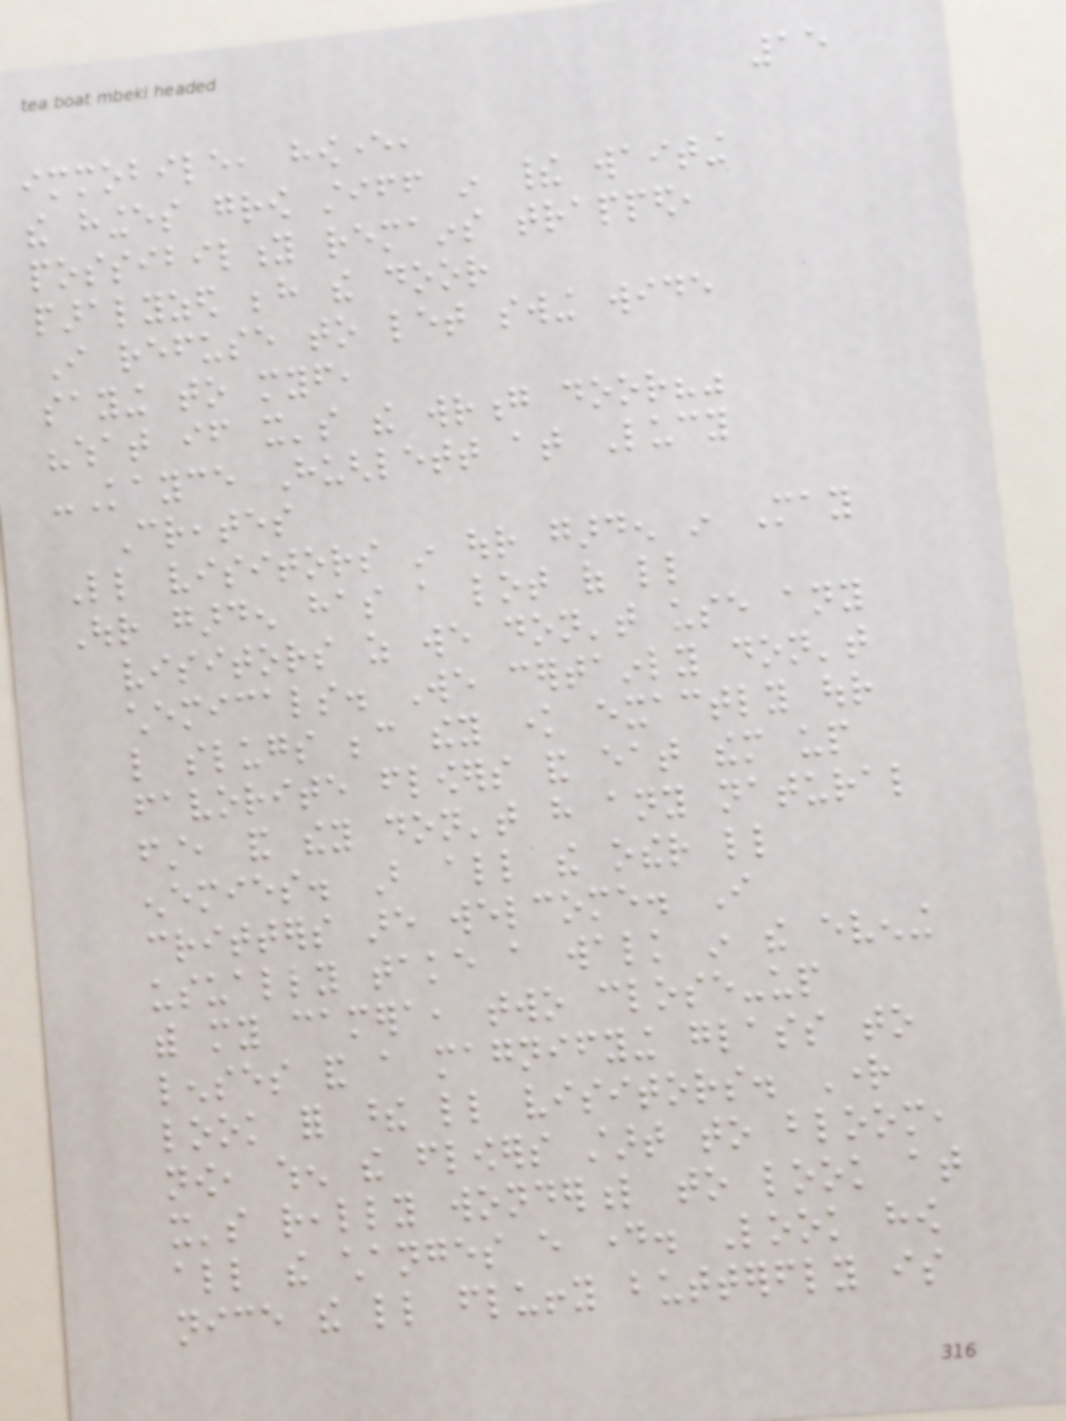15
immobile, however,
the hinges grow stiff in their waiting
possibility remains trapped,
paralyzed behind the door
I refuse to let swing wide
saying to myself,
"what if it's the wrong door?"
-Kayce Hughlett at Lucy
Creates
Little visitors in our garden in May
Our garden has a lot of little
visitors as we don't use any
chemicals. We certainly don't
like slugs because they know exactly our
favorite flowers and eat them up
first, and they don't have any natural
enemies. But all the other little
critters are welcome. I
usually take a walk in the evening
with my camera, two close-up
lenses and a magnifying glass to
look for these little visitors. Right
now, when the flowers start to bloom,
it's really wonderful to look at
all the changes every day. Look how
nice the little fluffy butterfly is
